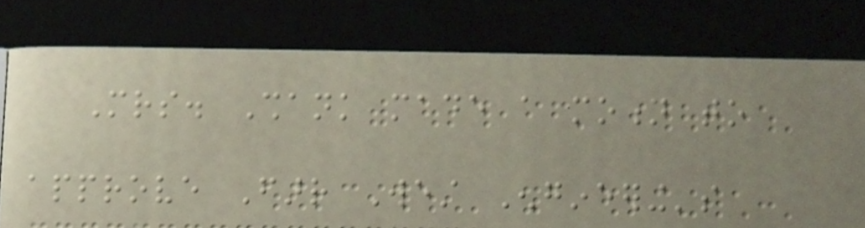Mrs. Shank made a motion to
approve Farr West Engineering's
